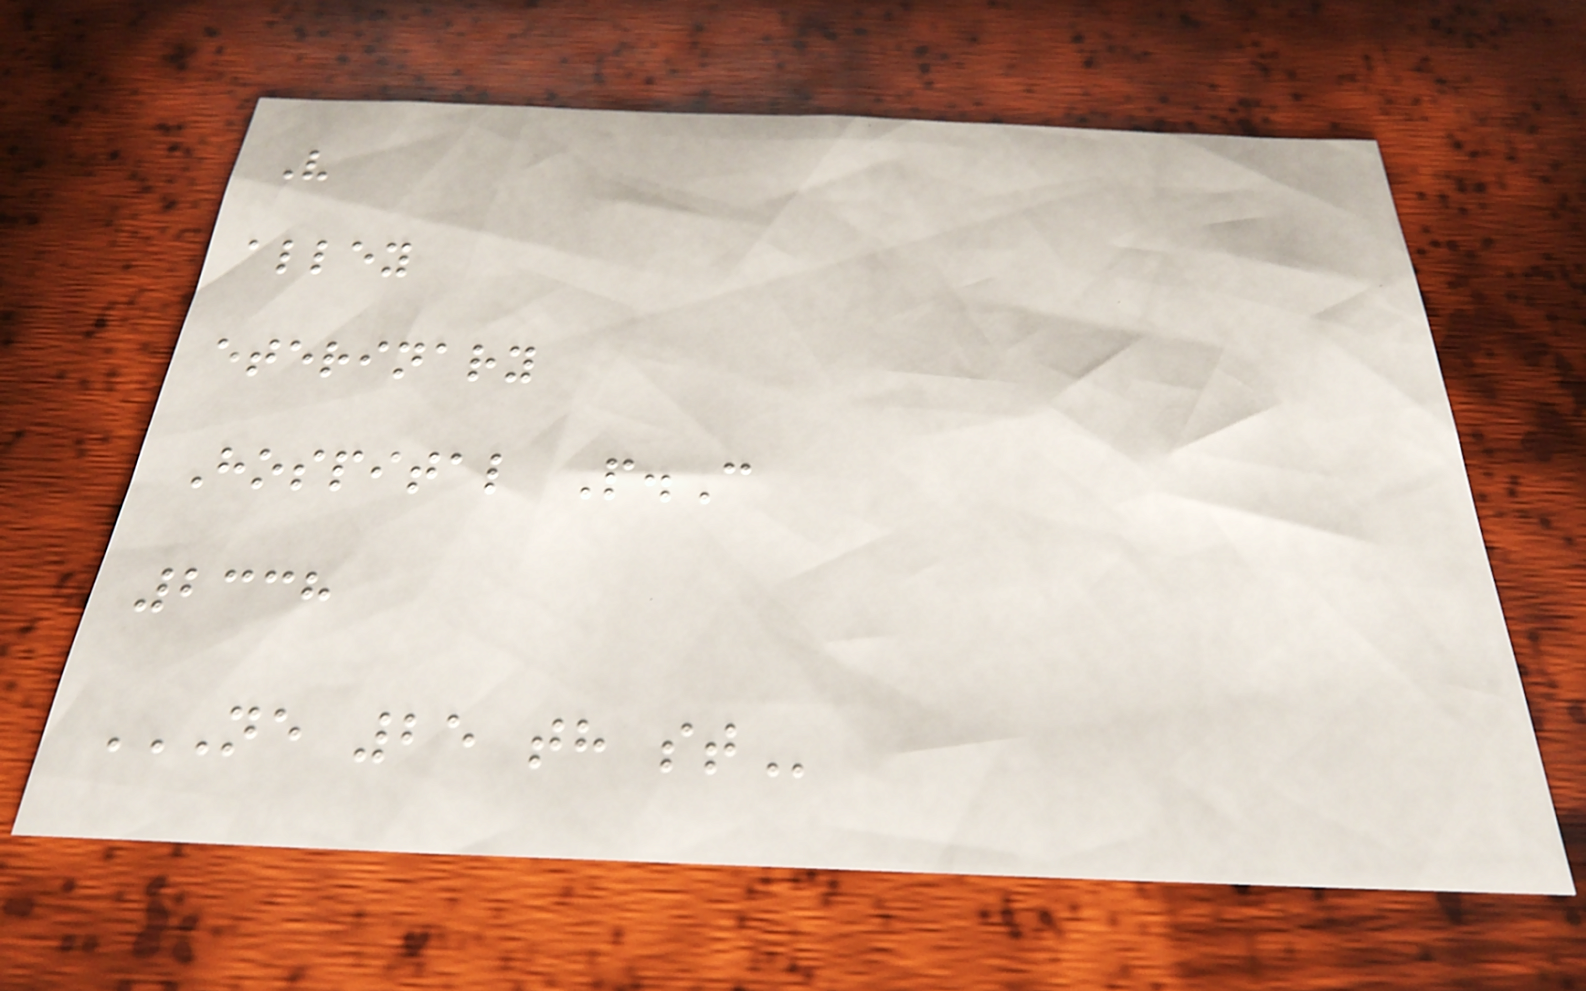V
alley
eterinary
Hospital P.C
2338
NE 25 TH ST
